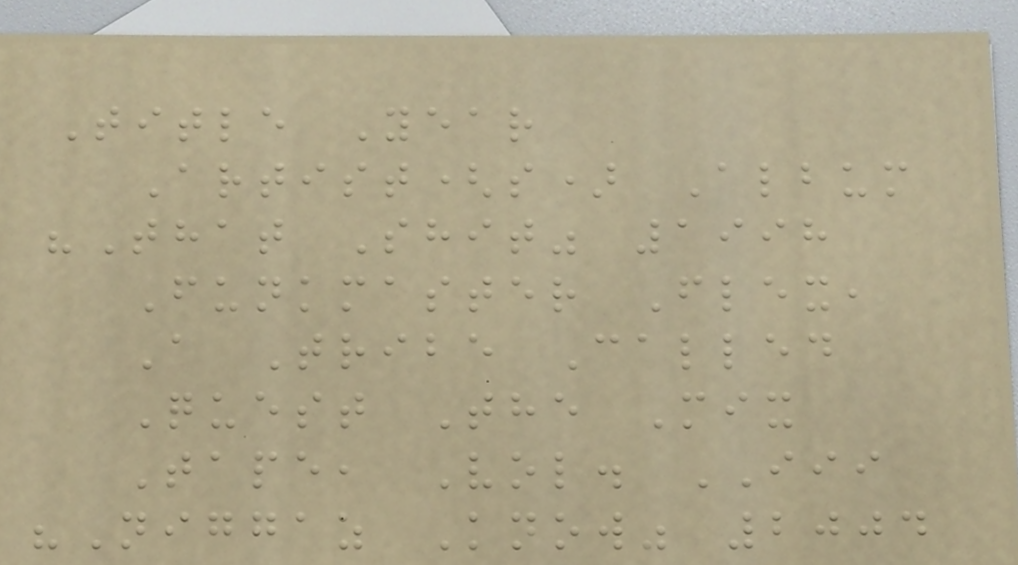Title Year
Artist(s) Album
"That Shit" 1998
Funkmaster Flex,
A Tribe Called
Quest The Mix
Tape, Vol. III
"Niggaz Know" 2004
